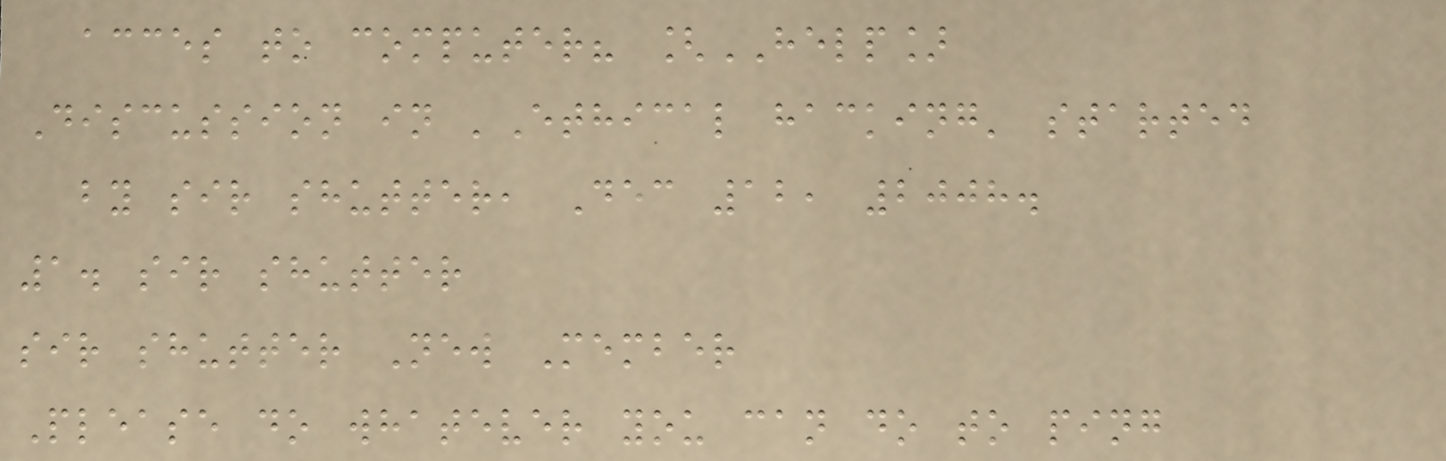acces to computer? [HELP]
Discussion in 'Ethical hacking' started
by sir shutter, Dec 12, 2008.
1. sir shutter
sir shutter New Member
Please do whatever you can do to ping
